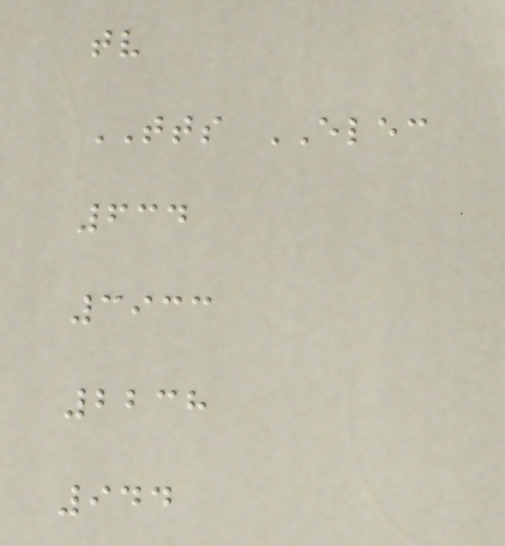tv
TTS ELEC
634
3933
2238
944
